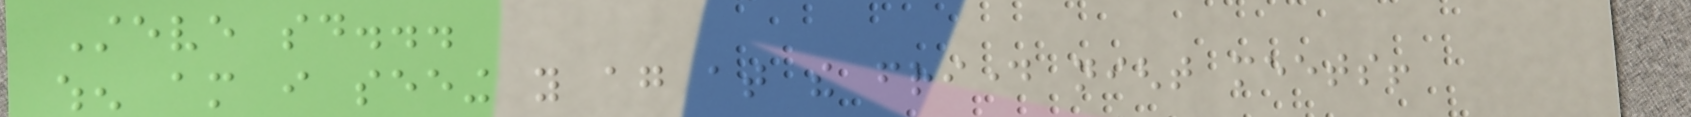Steve said...
when am i seeing you again at the friday night meets!
